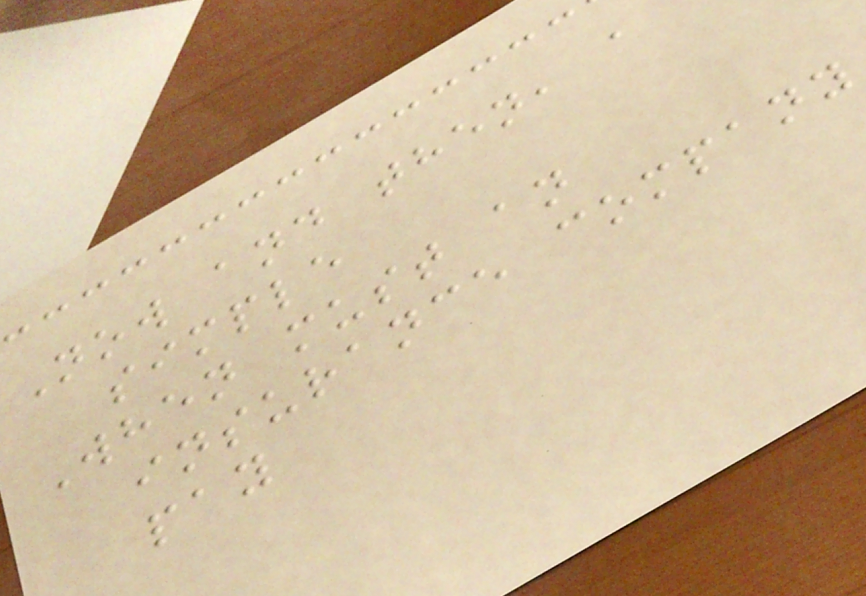Now and then, a
simple
When must an
insurance company
pay
